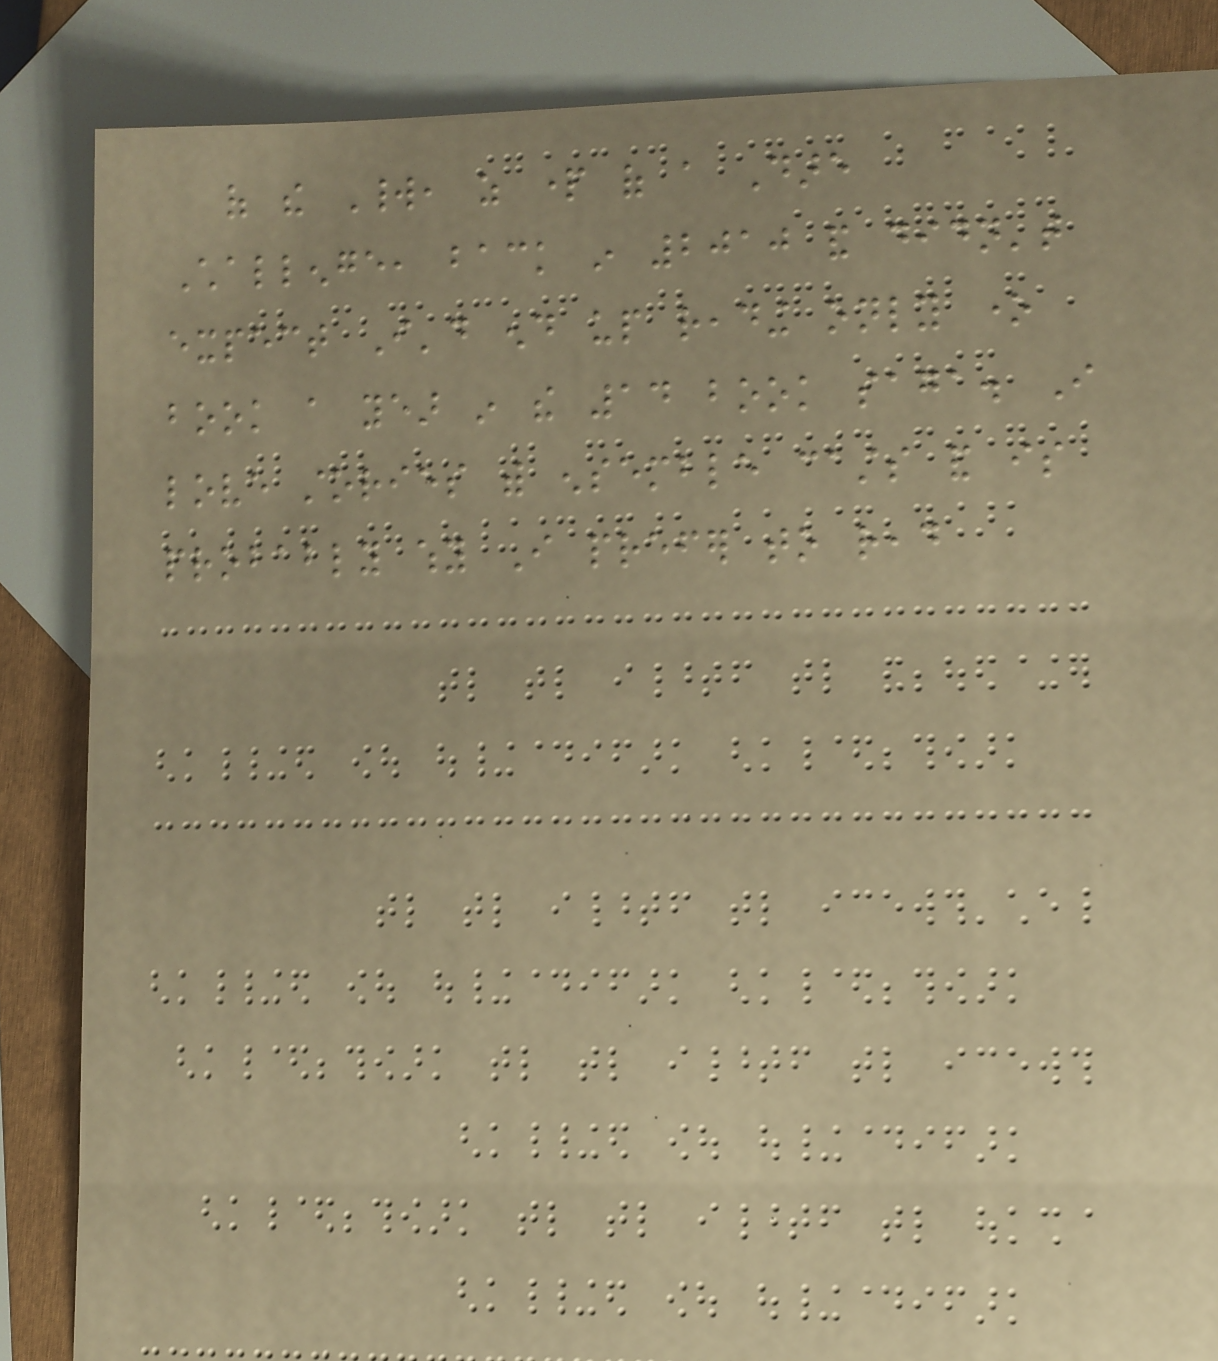of the World, as part of a Dare
Challenge, back in 2010 and didn't
expect I'd end up reading only one
book a year in the 14 book saga. I
love stories with ensemble casts and is
probably why I prefer to read
